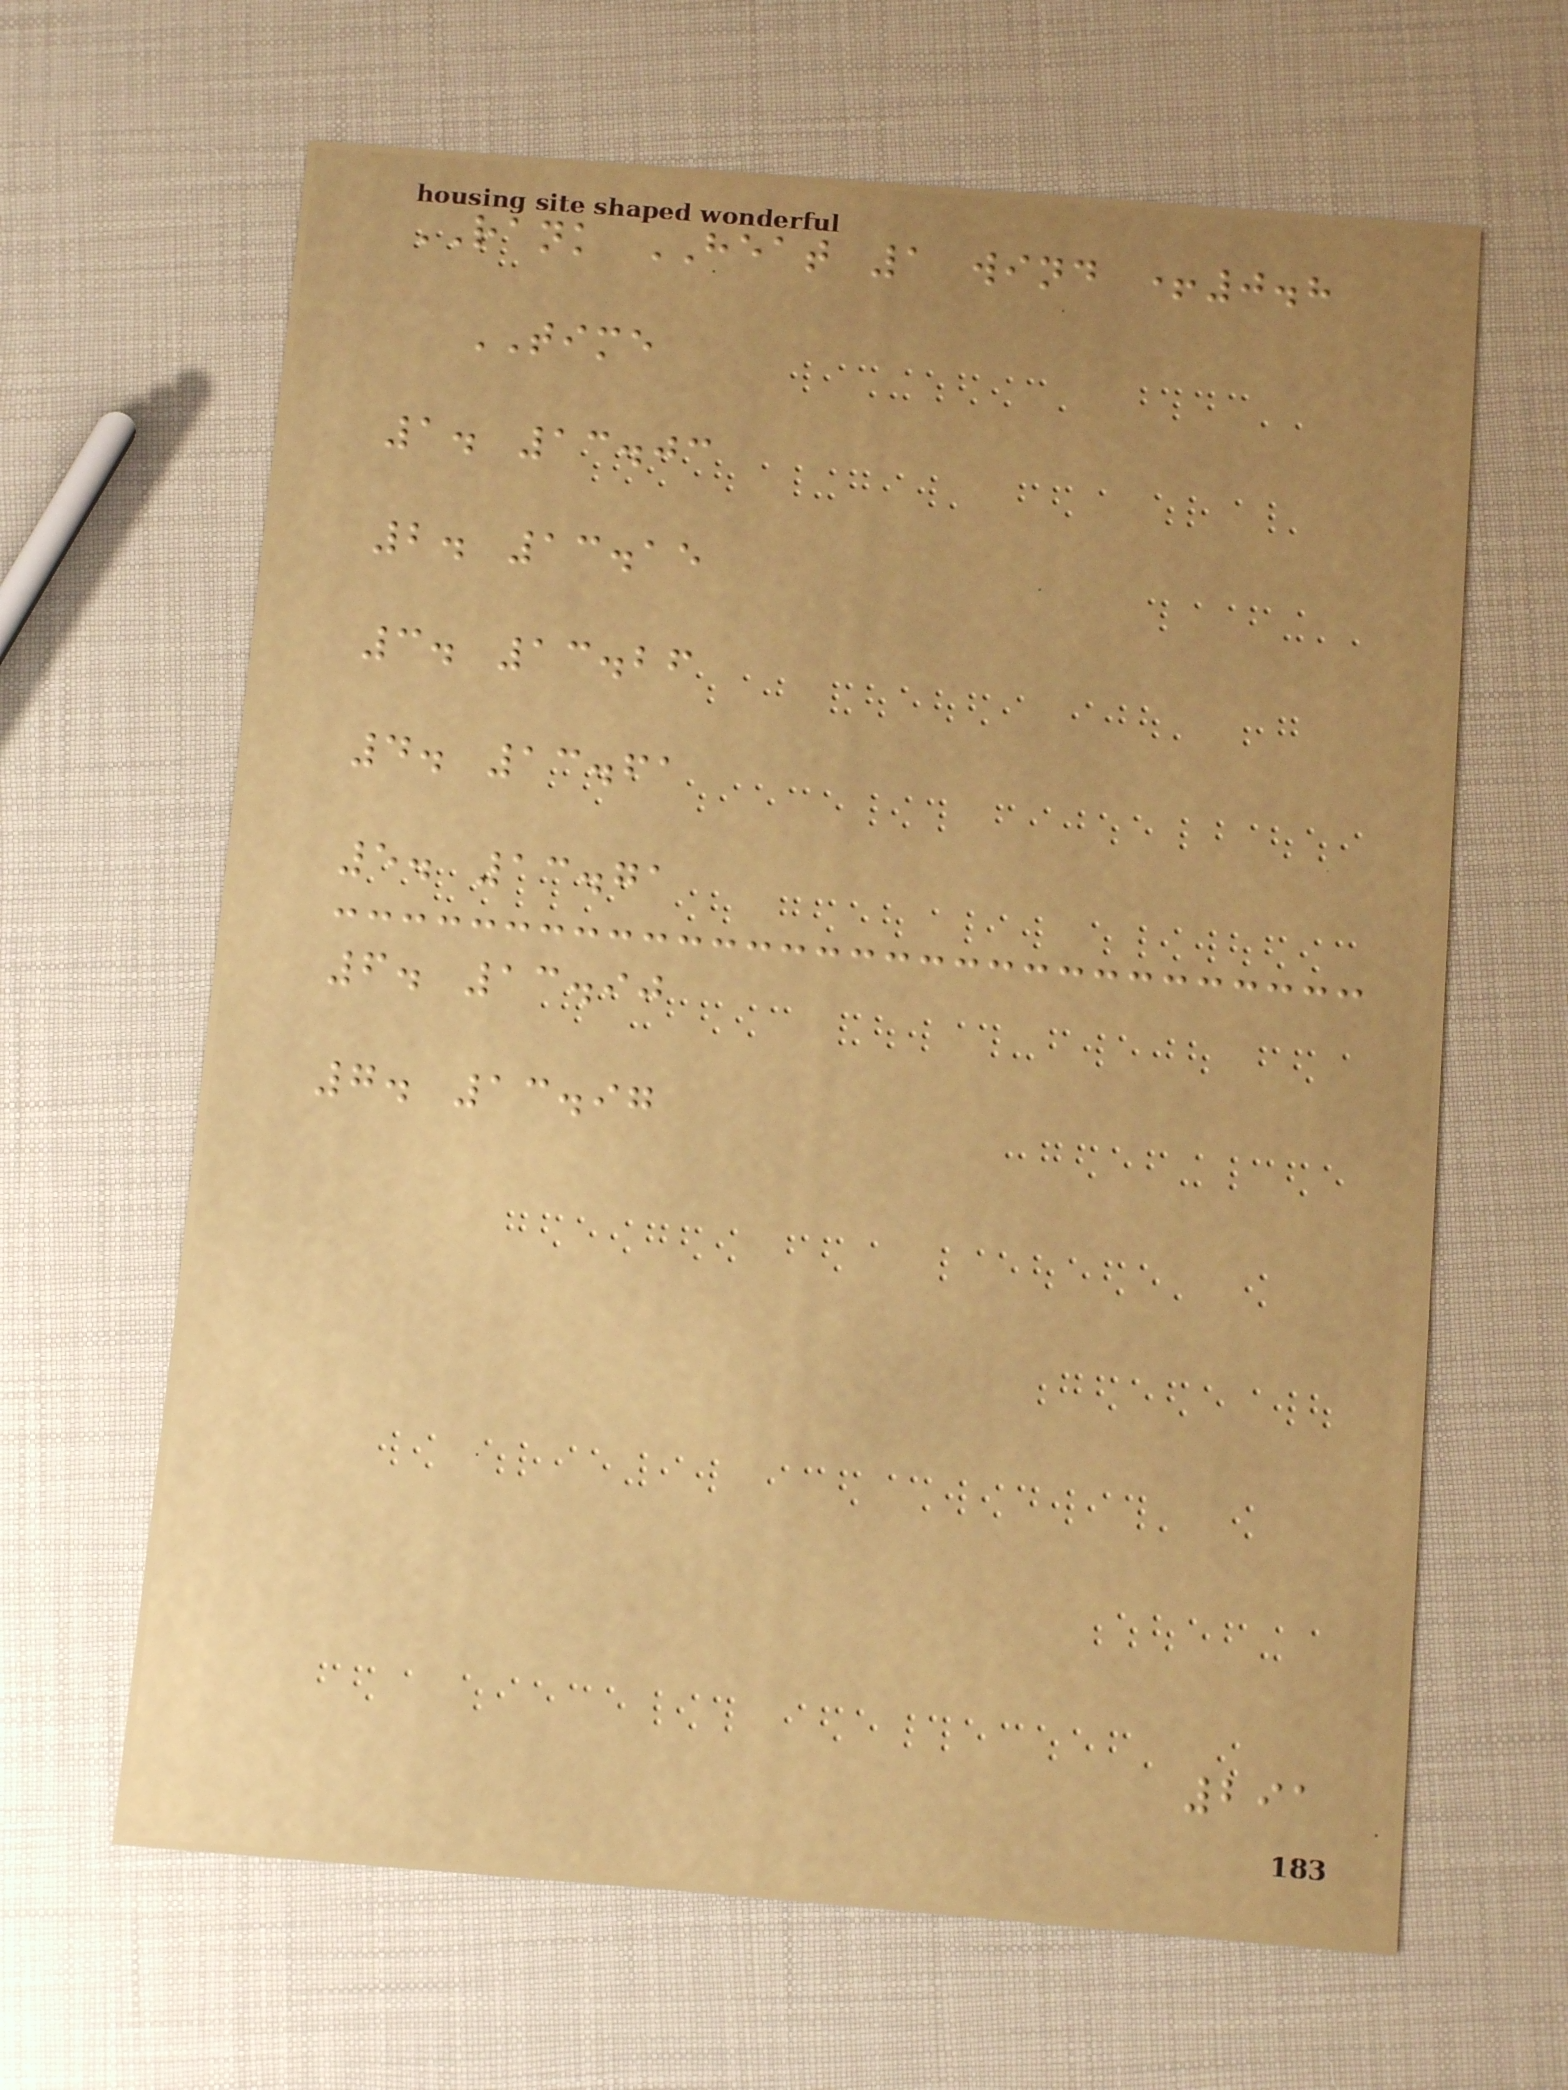RANK HEAT 1 wind +0.8
TIME
1. 13.03
2. 13.15
3. 13.26
4. 13.61
5. 13.71
6. 13.90
7. 13.97
291
